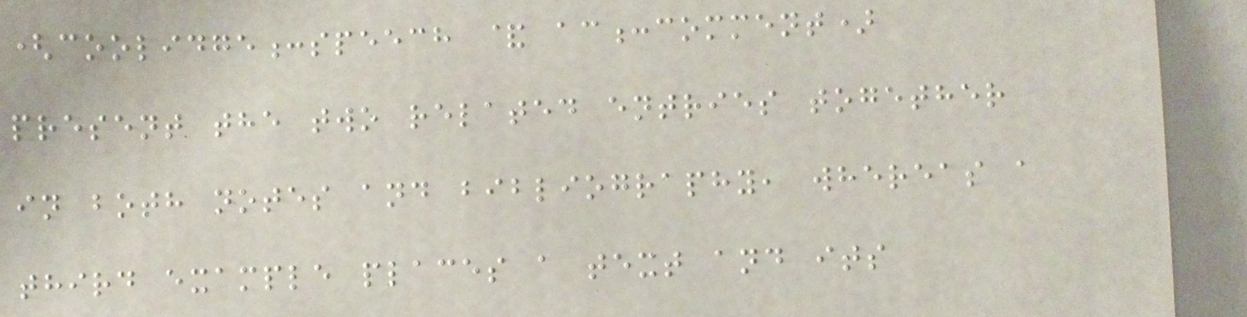(coolidge:speech & ac:comment)
present the two related entries together
in both notes and bibliography, whereas a
third example places a text and its
